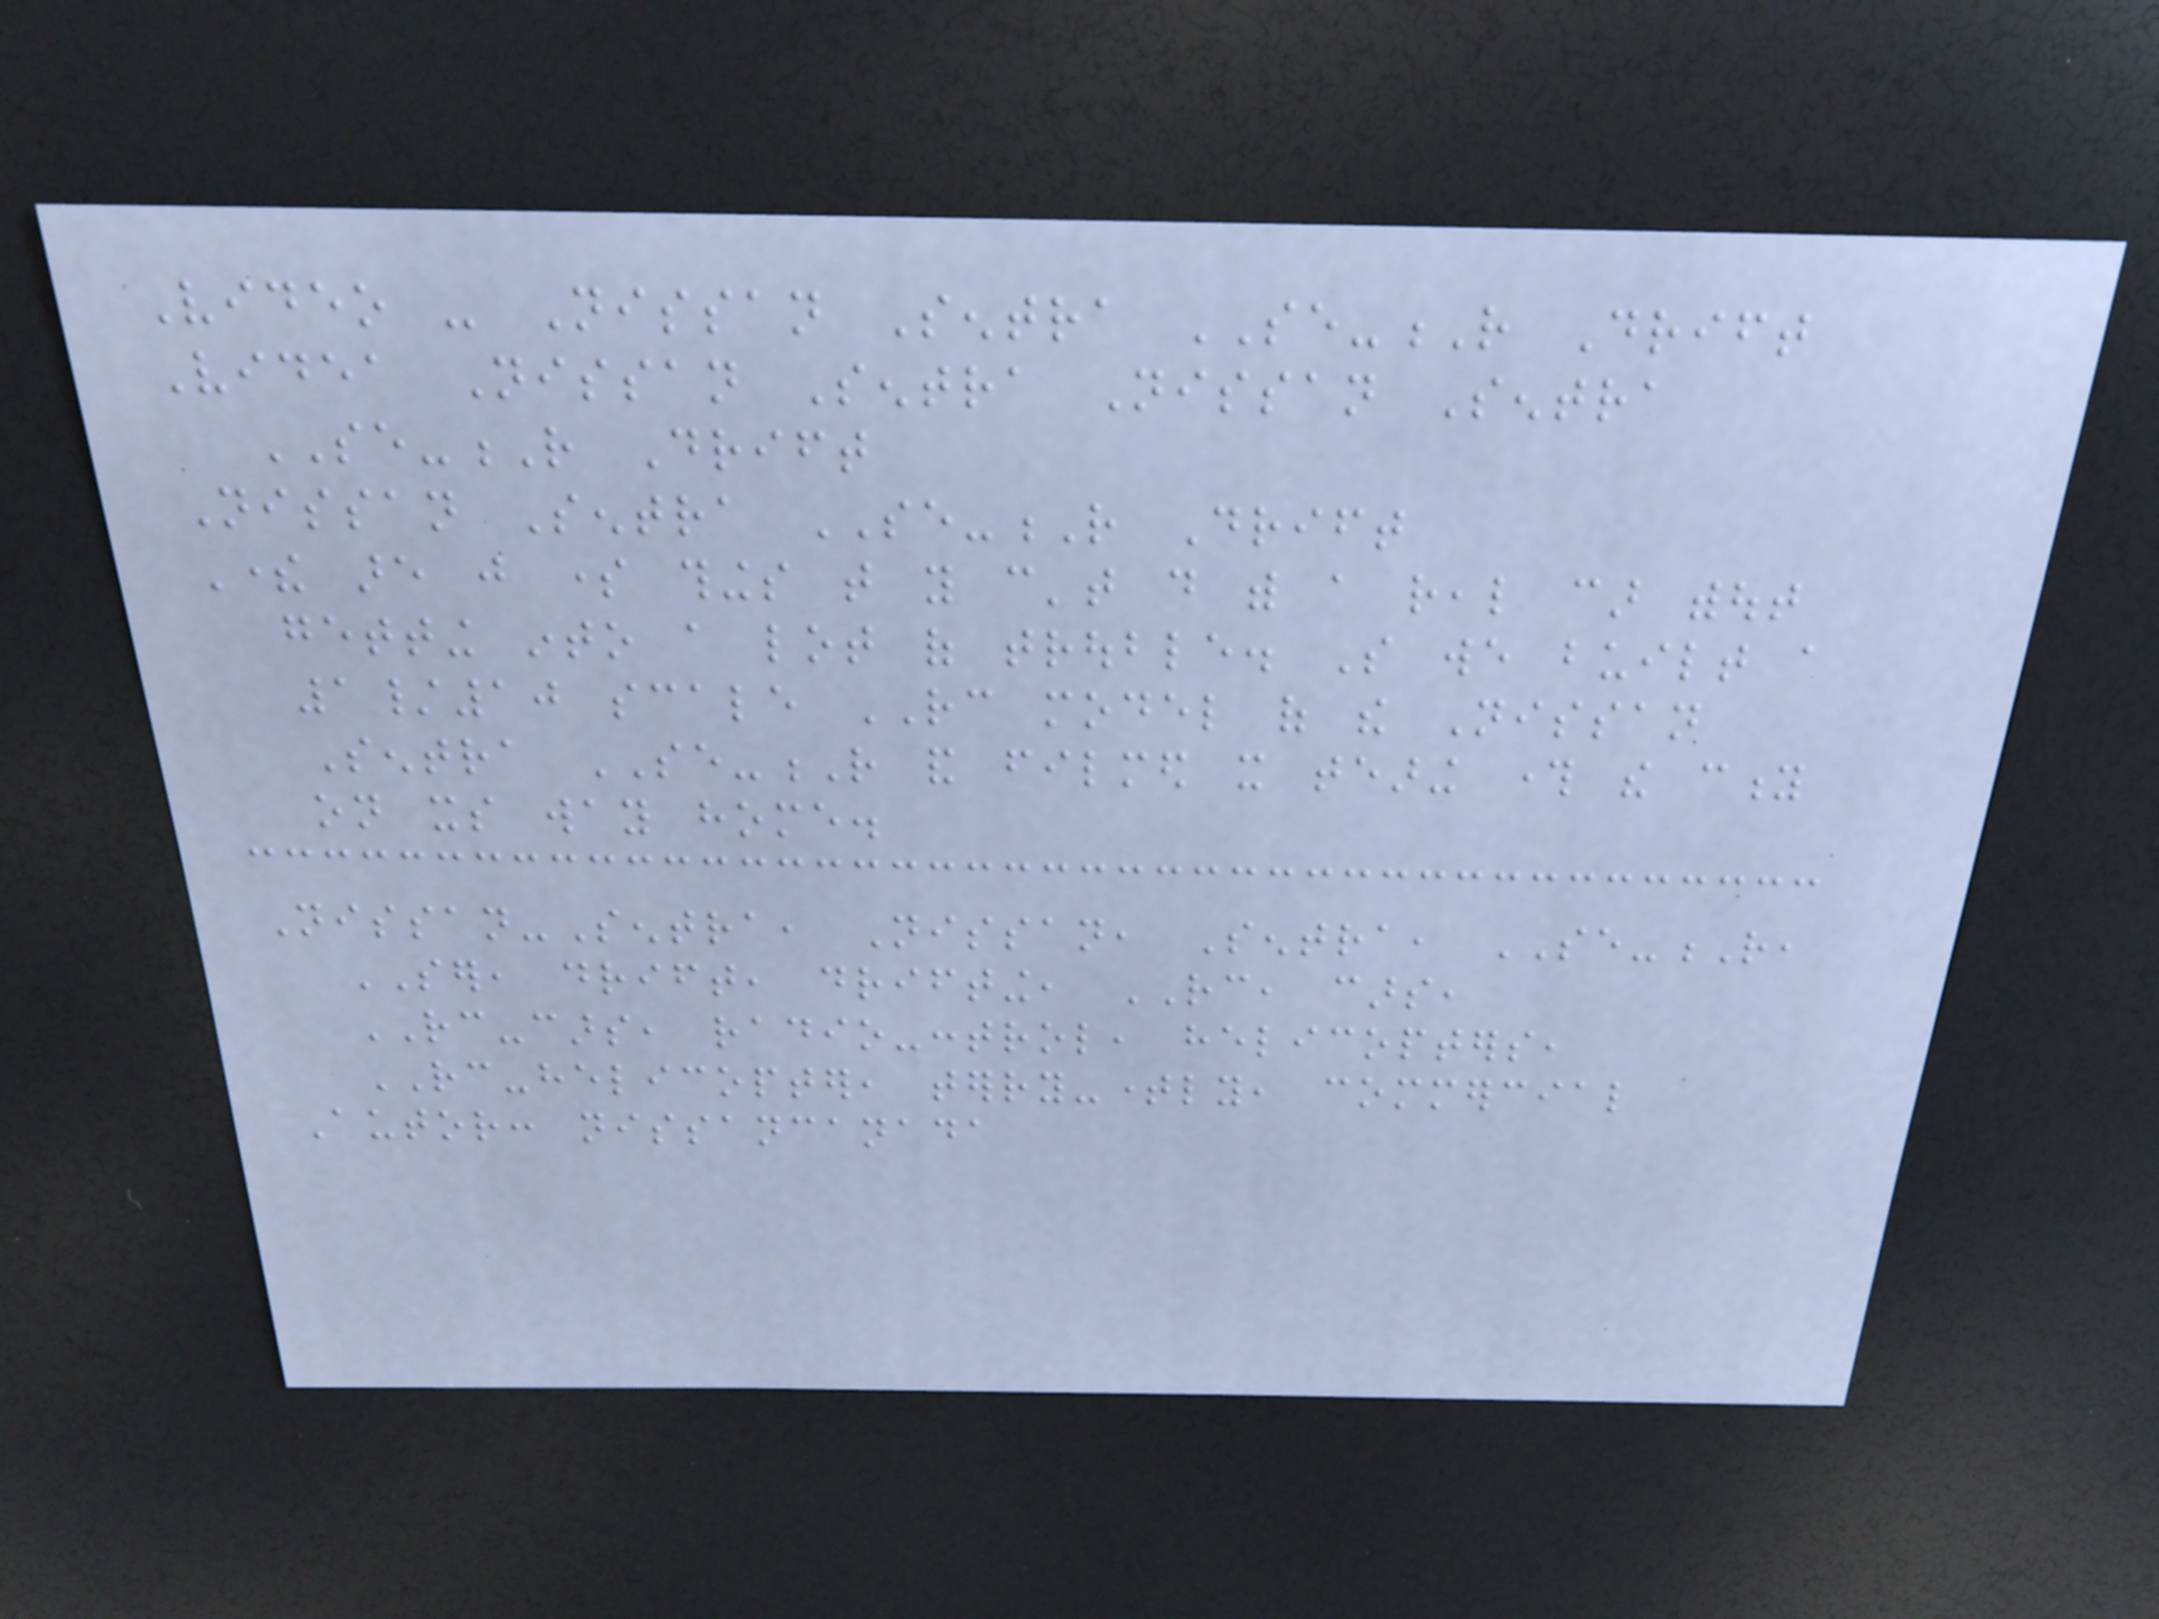Video - Nissan Sentra SE-R Drift
Videa Nissan Sentra Nissan Sentra
SE-R Drift
Nissan Sentra SE-R Drift
There are just some things that you can't do with a real car without
getting into a lot of trouble. So we built a
1/10 scale RC model of the Nissan
Sentra SE-R and filmed it tearing through the city
on its way home.
Nissan-Sentra, Nissan, Sentra, SE-R,
SER, drift, drifting, RC, cars,
RC-cars, radio-control, helicopters,
RC-helicopter, terry-timely, commercial
Autor: nissancanada
